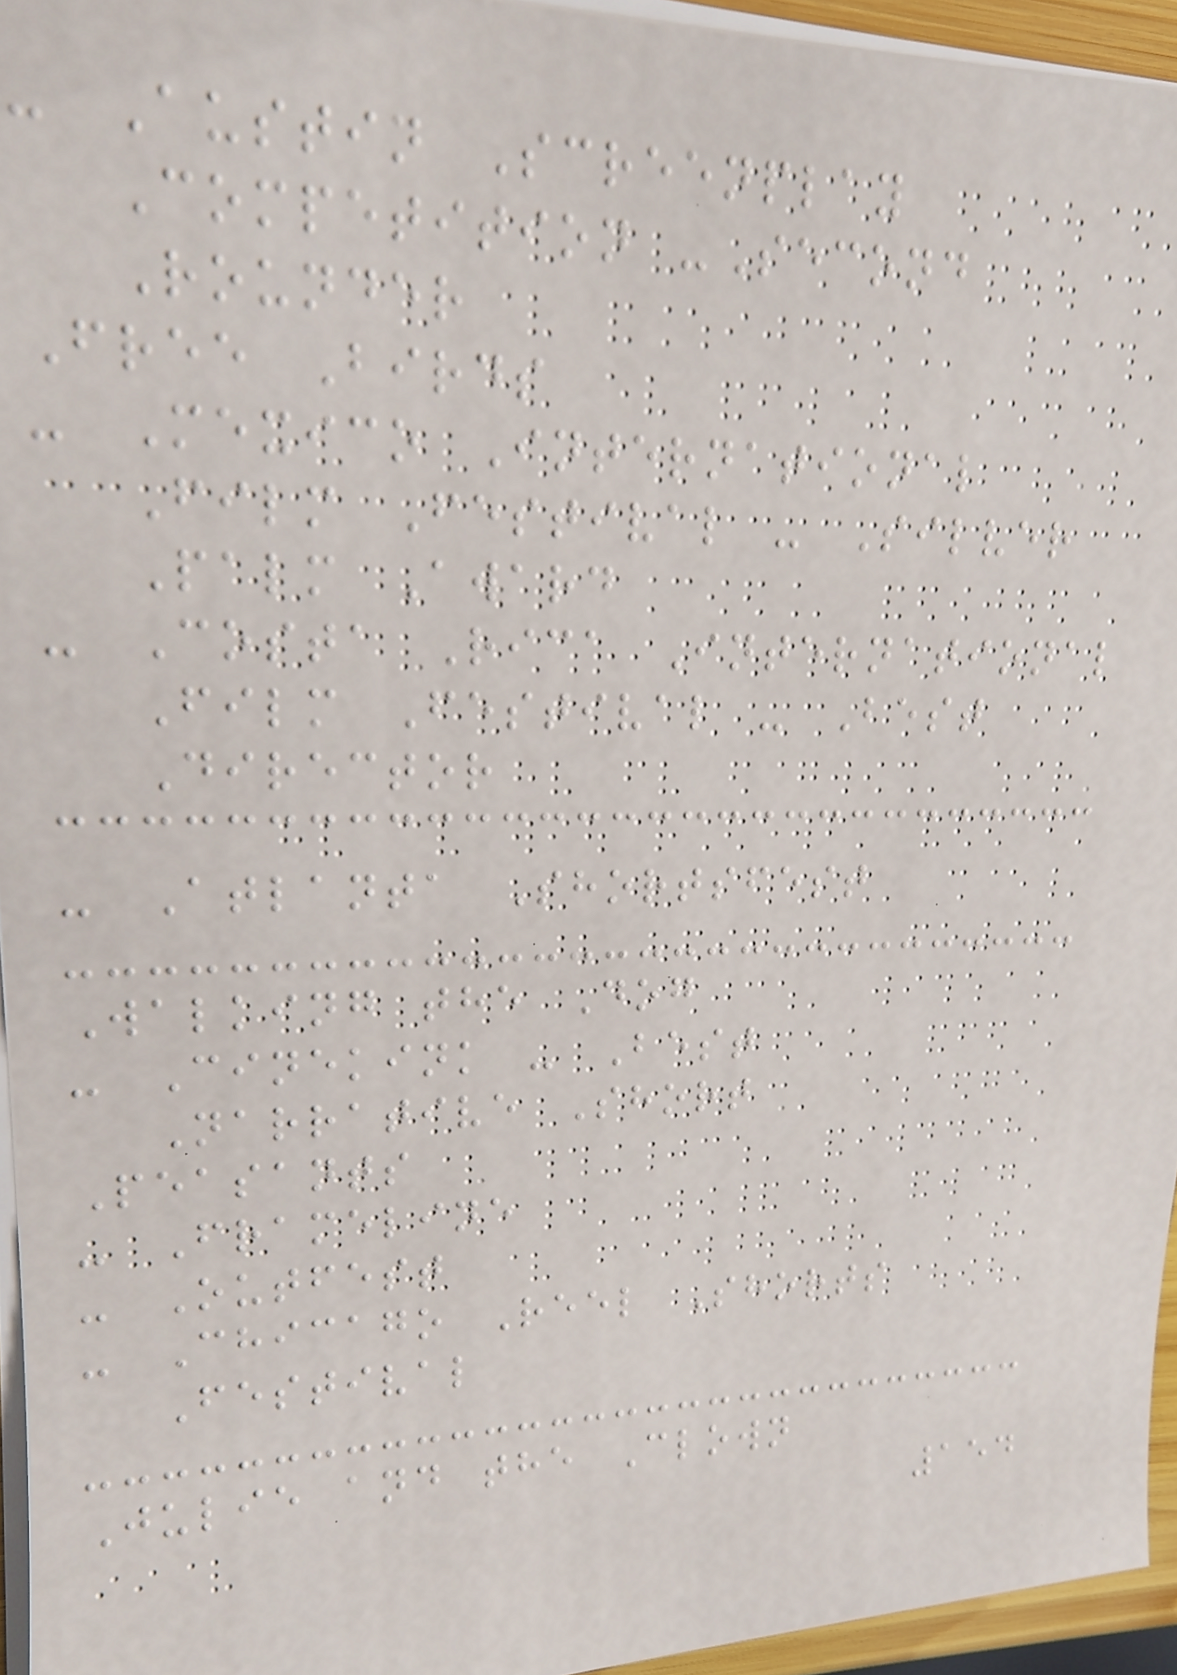- Austin Screenplay
Competition -Second
Rounder
Free Birds
- Mexico International
Film Festival - Silver
Palm Award
- Costa Rica International
Film Festival - Best
Director
- Atlanta Shortsfest
Walking the Dog
- Cinekink - Best
Narrative Short
Peasants
- Frameline
- Outfest
- Chicago Reel Shorts
Festival
Julie and the Clown
154
